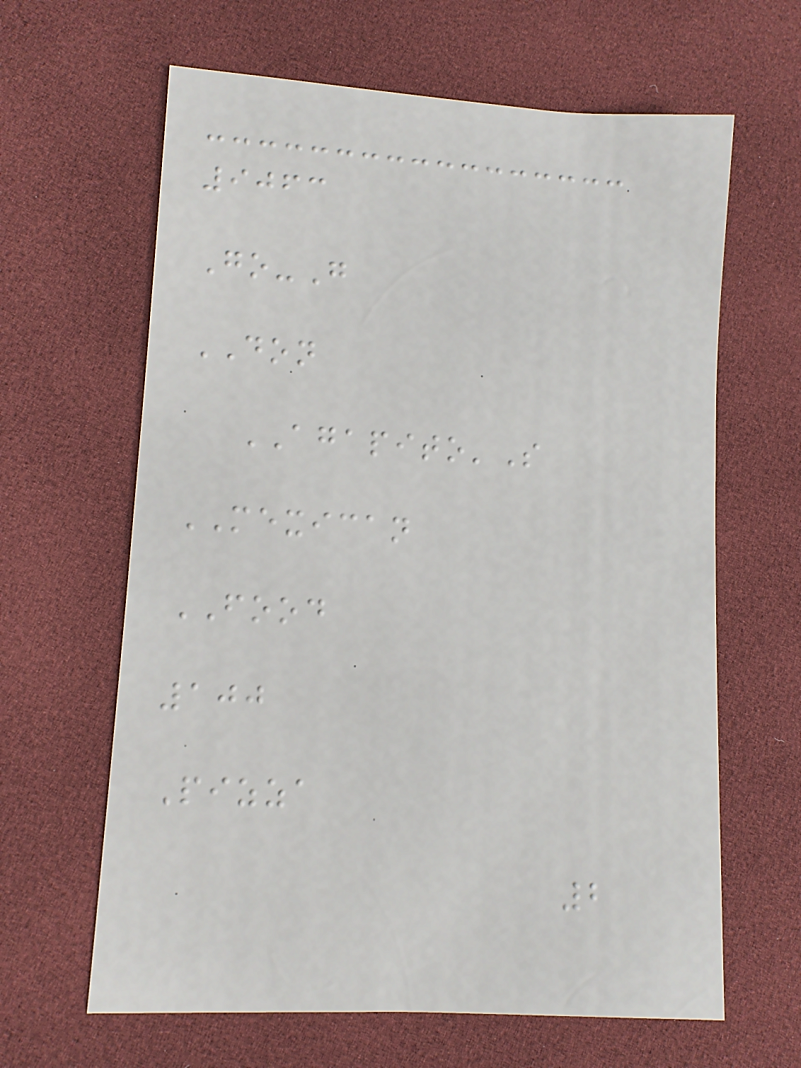9063
Go-G
DON
AGAPITO'S
MEXICAN
FOOD
100
Pizza
2
